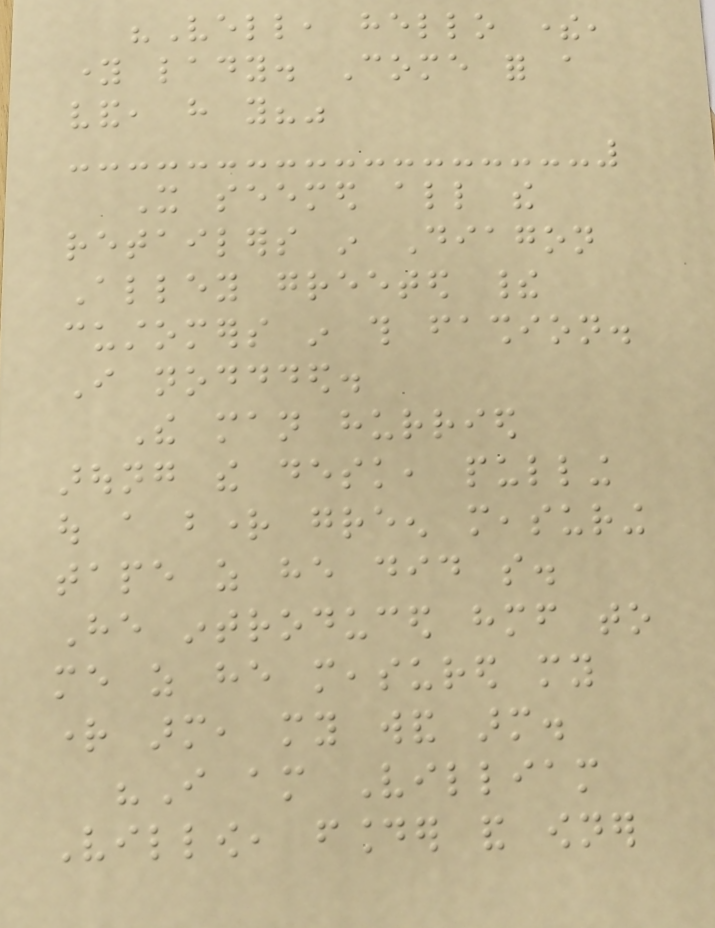"Vell, hello there,
young lady. Come for a
vand, have you?"
It seemed all the
retailers in Diagon
Alley greeted their
customers in this fashion.
I noddded.
The man hurried
aroung the desk, pulling
out a bright green measuring
tape as he did so.
He introduced himself to
me as he measured my
right arm, my wand arm.
"I am Villiam
Villow, founder and owner
